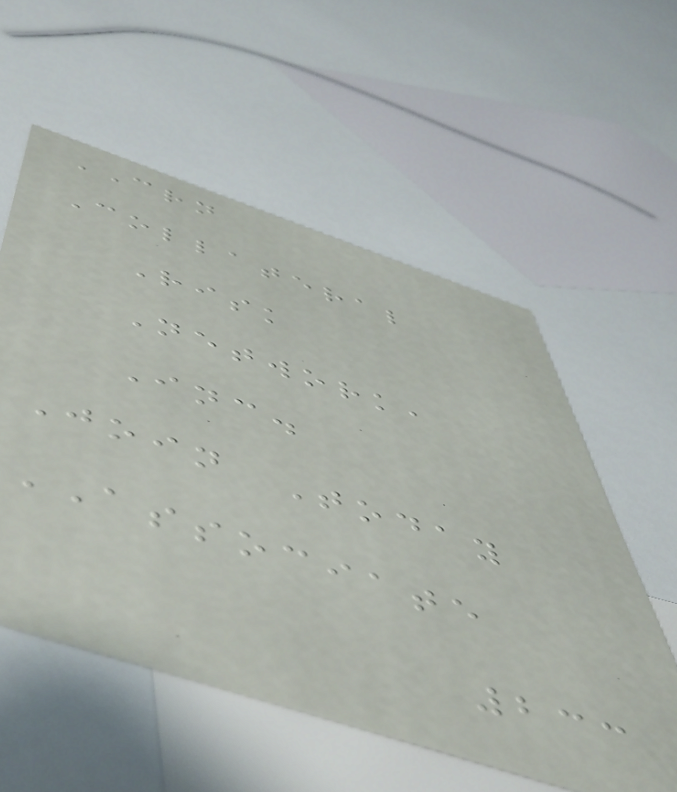CRN
Collateral
Risk
Network,
Inc.
Join Today
ASSOCIATE
233
